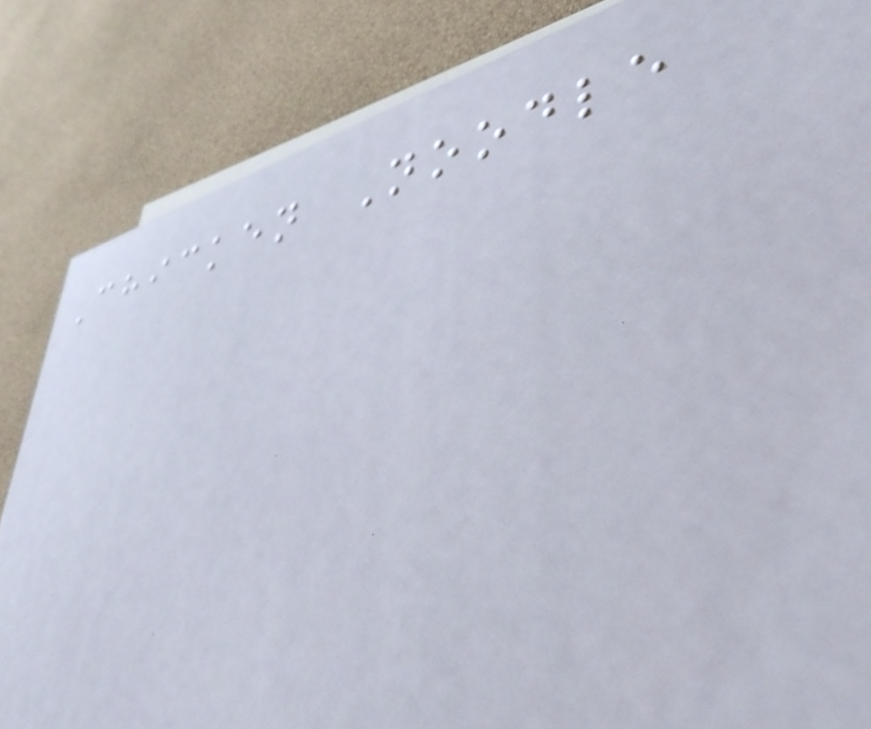Chicken Noodle
